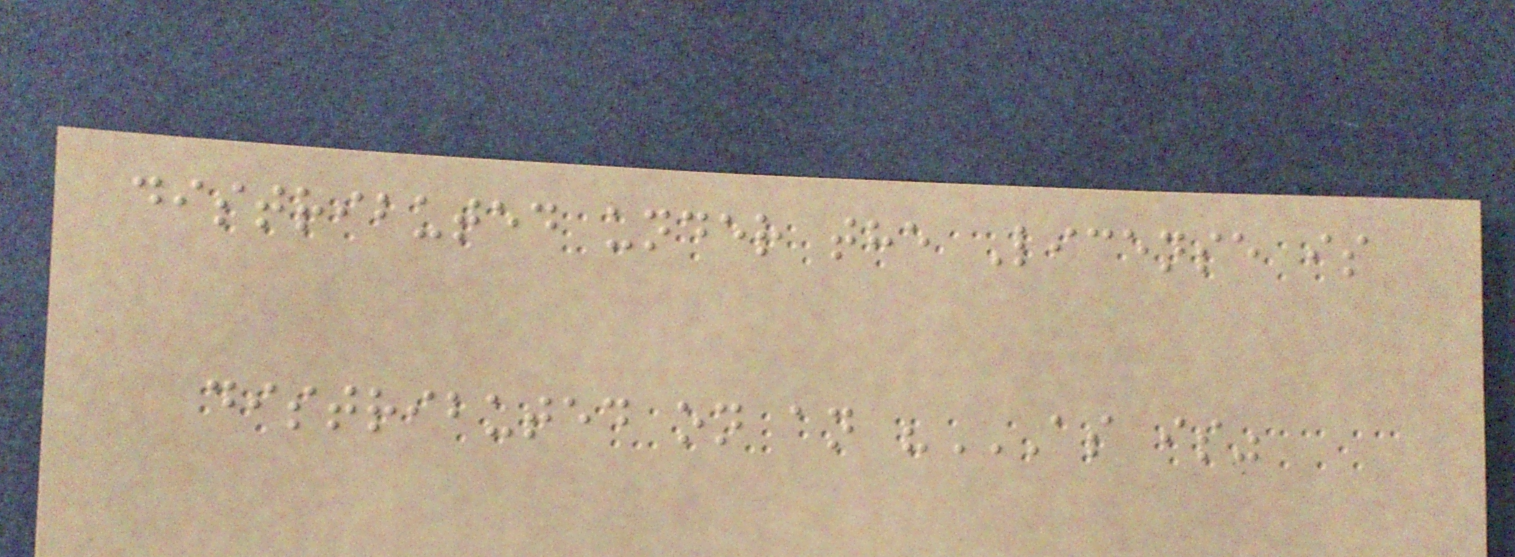distributed under the License is
distributed on an "AS IS"
